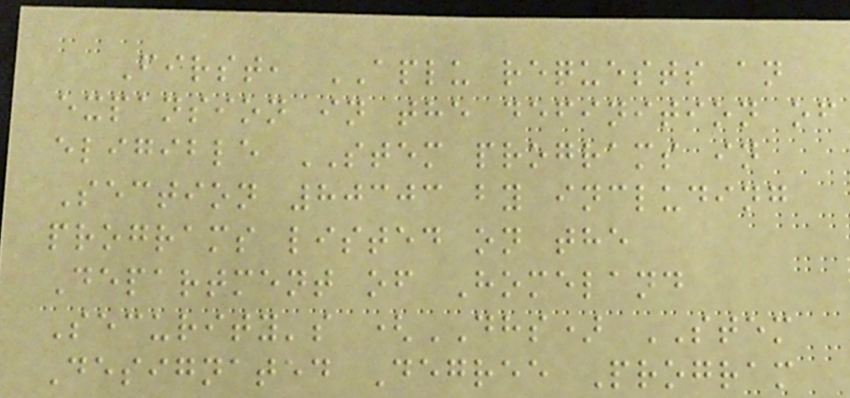First, APLU requests an
expansion in the definition of
eligible STEM programs in
Section 80303 by including
programs listed on the
Department of Homeland
Security's (DHS) STEM
Designated Degree Program
